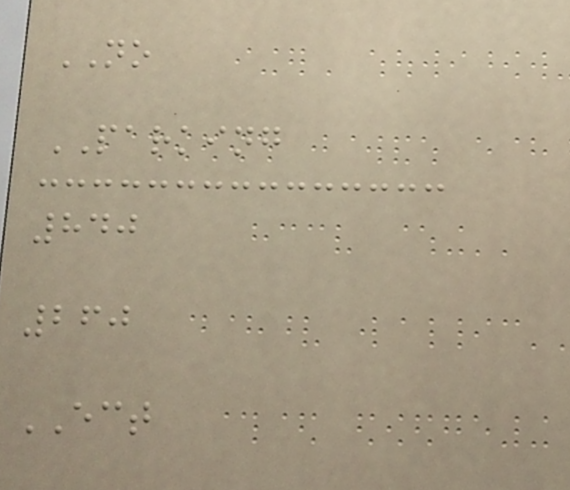NO
PARKING
840
260
ECT
